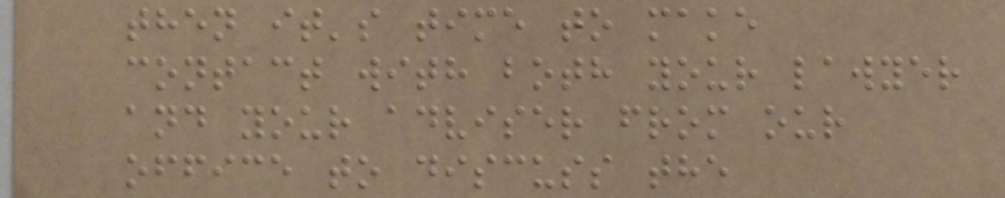then it's time to make
contact with both your lawyer
and your adviser from our
office to discuss the
